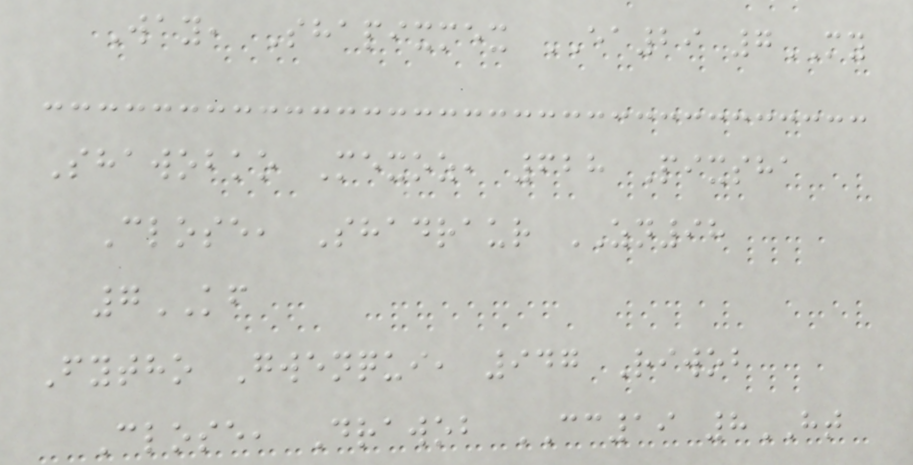Way, Shapixmex EA29 7MY
Shawobko Mexoz, 628 Pixsha
Close, Shadraur ZN98
7KF
Fytho Gwenqui, 947 Riwob
Close, Drawob CC19 8HT
